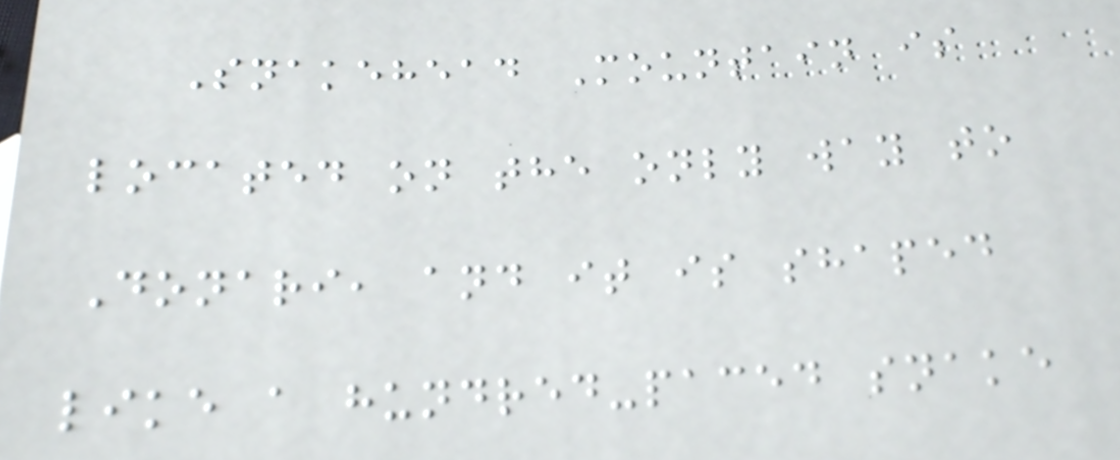Snakehead Mountain is
located on the only way to
Donari, and it is shaped
like a hundred-paced snake
